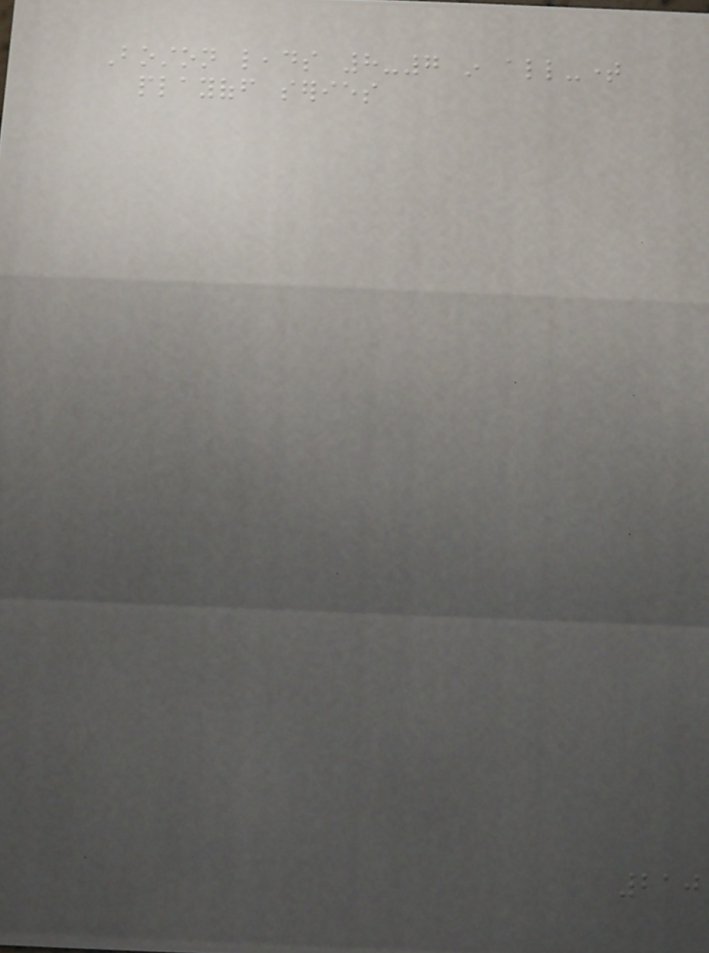Boston leads 8-7 in all-time
playoff series
210
